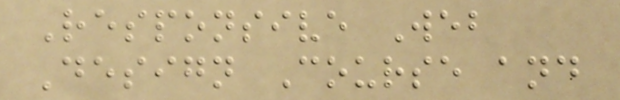Responsive Web
Design Course and
